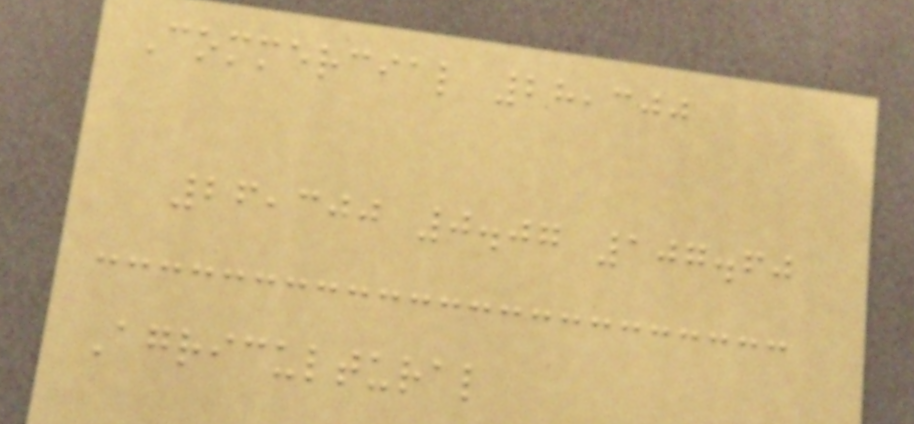Commercial 28,300
26,300 0.07 107.60
Agricultural
